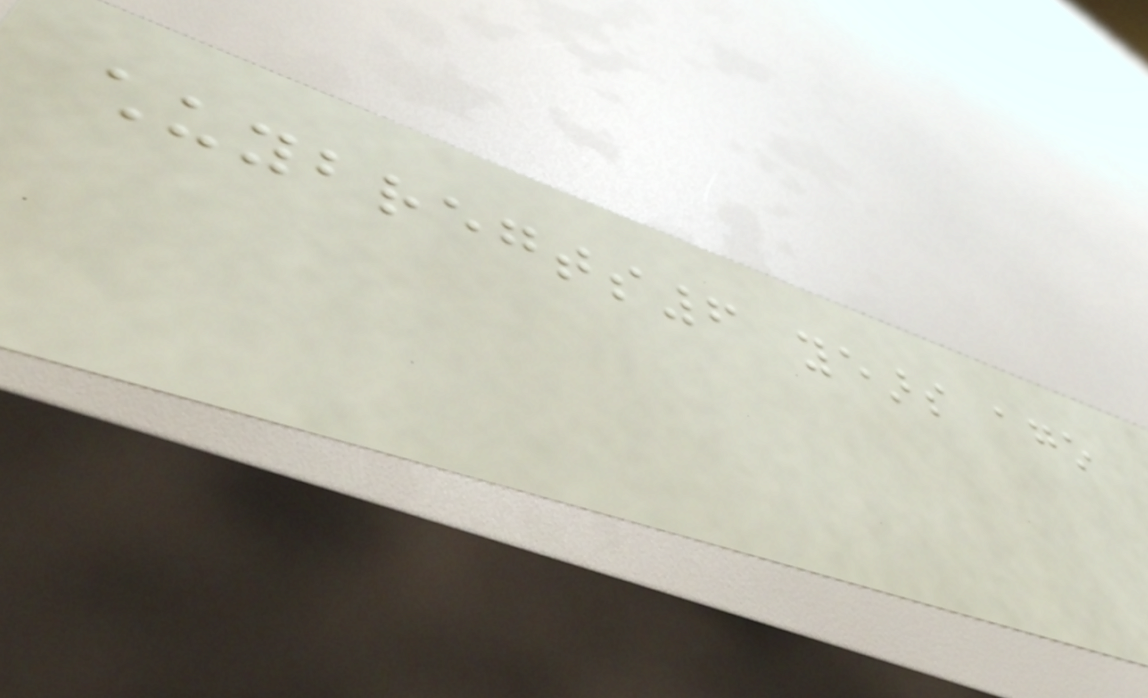chuybregts6 years ago
